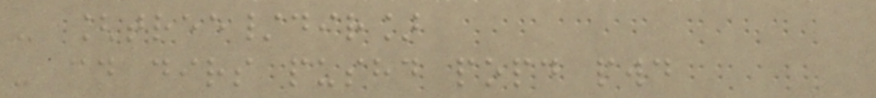- [tree/dir]
- cd dirs pushd popd pwd
